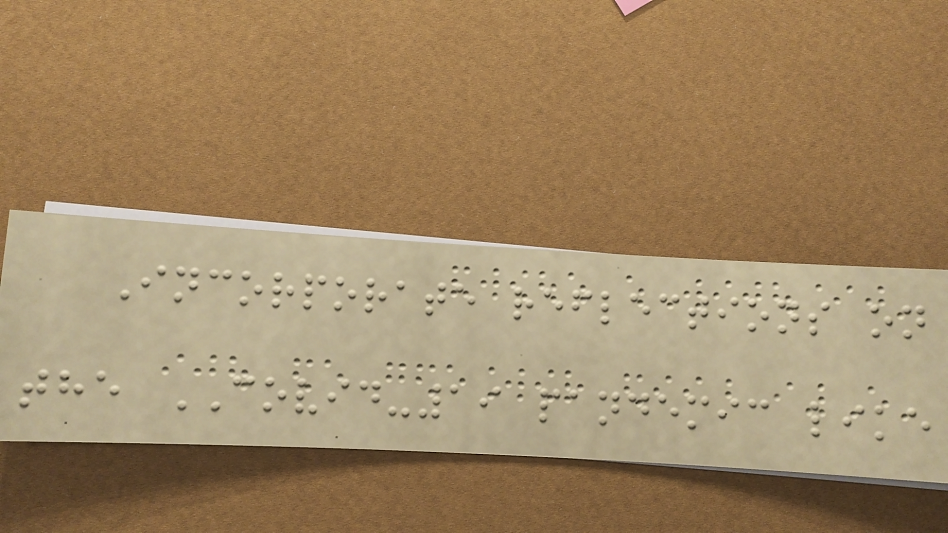Incorporate reflections on
the COVID-19 pandemic like
